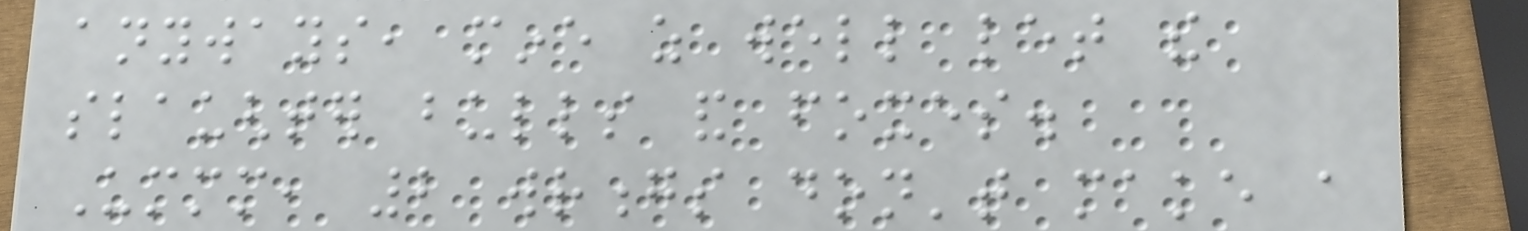anyways, mine as well let the
slaughter bulls and foxes.
Ummm, 2 wrongs don't make a
